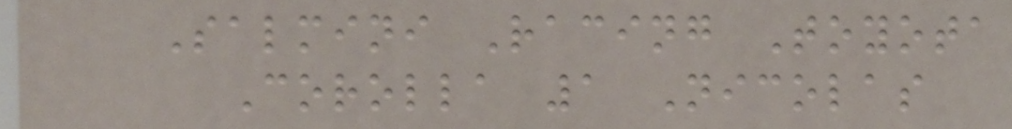Salmini Racing Toyota
Corolla 1 Nicolas
